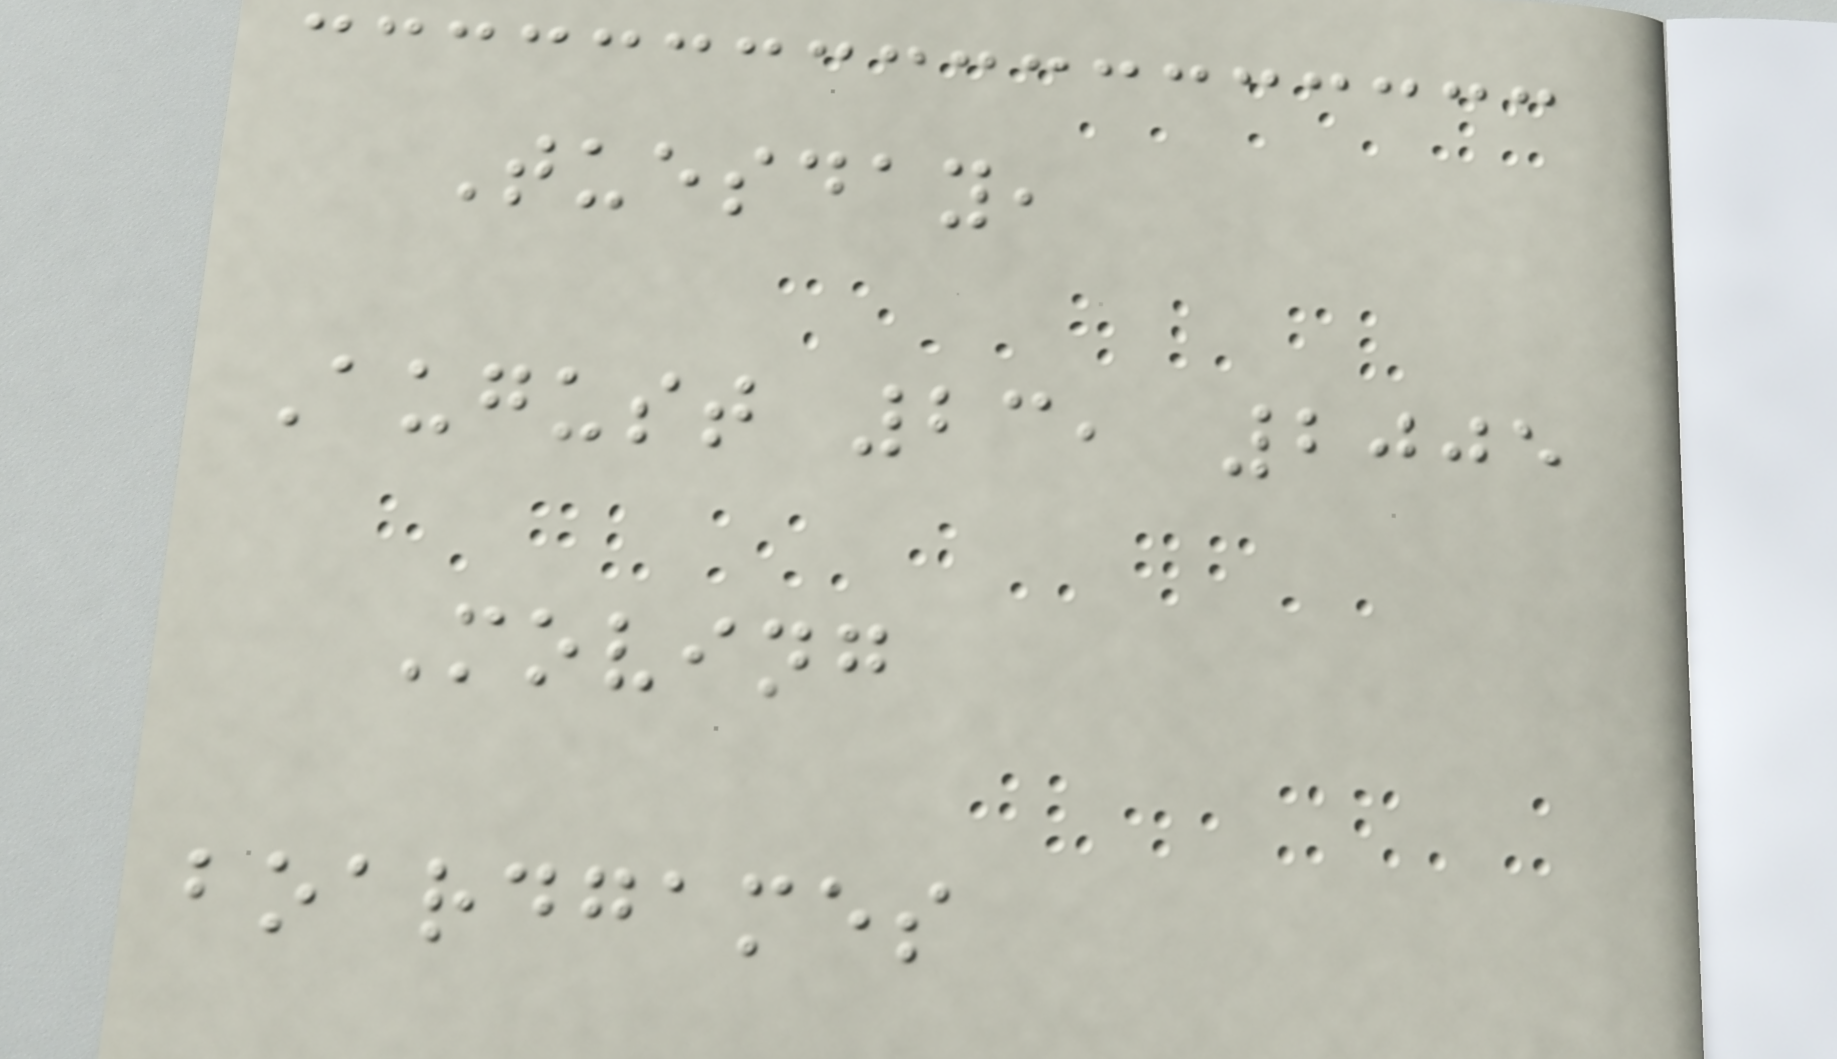Tuesday,
August 23, 2005
Moving
boardgames
